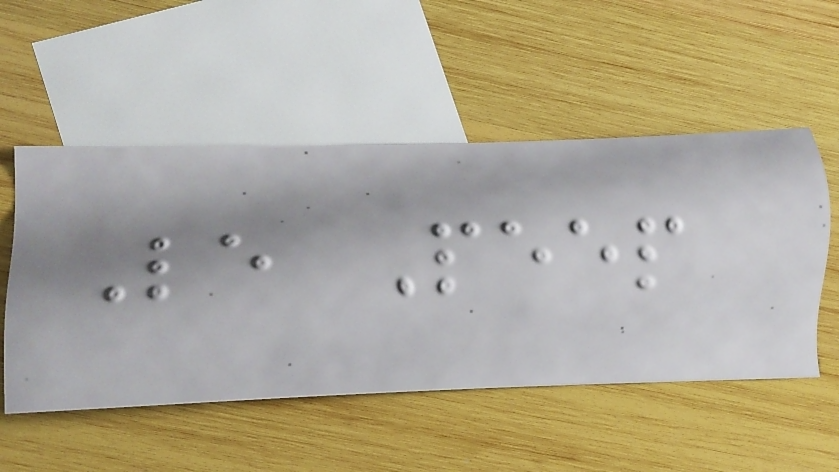Le Peep
